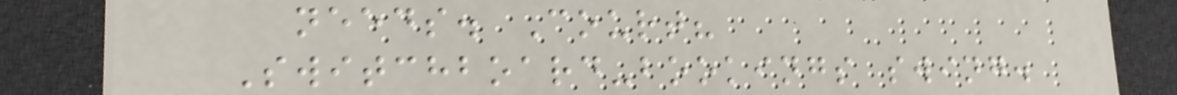needs. Court?
Switchboard-bookings swing.
